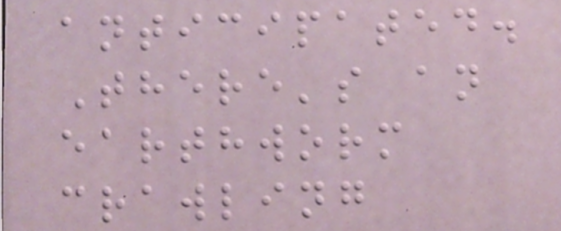anticipated.
There's an
earthworm
crawling
